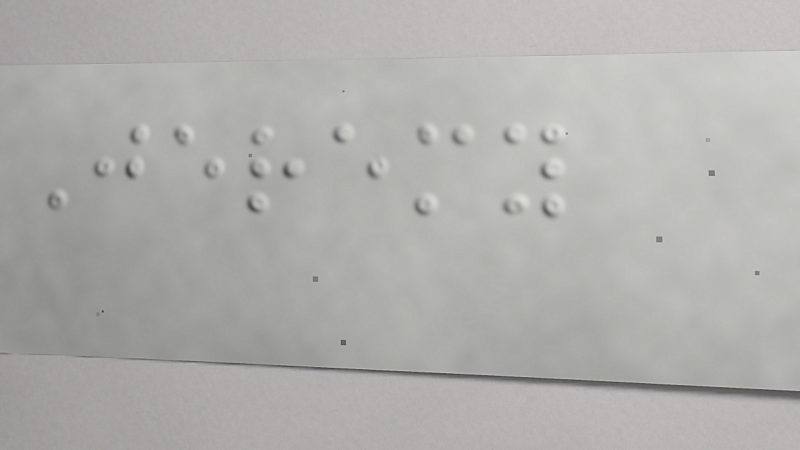Jeremy
